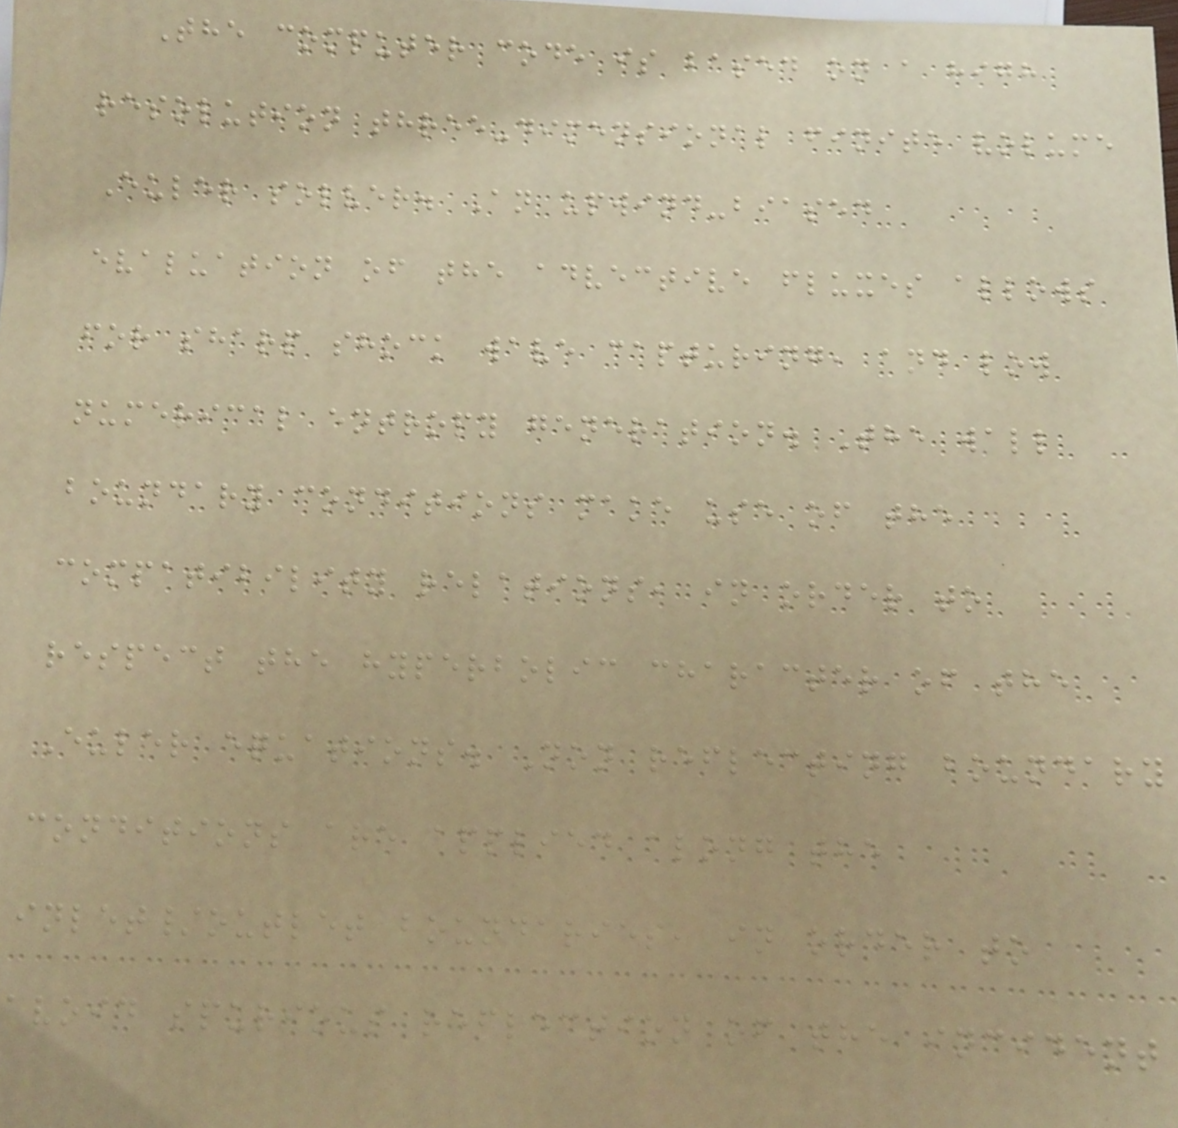The computer code is based on a high
resolution three-dimensional finite volume
Euler solver. An upwind-biased
evaluation of the advective fluxes allows
for sharp shock wave capturing, and low
numerical entropy generation. The wall
boundary conditions make use of the
compatibility relations, in order to
respect the hyperbolic character of the
Euler equations. Non reflecting boundary
conditions are applied along the
inlet/outlet boundaries, in order to
avoid spurious reflection of the incident
